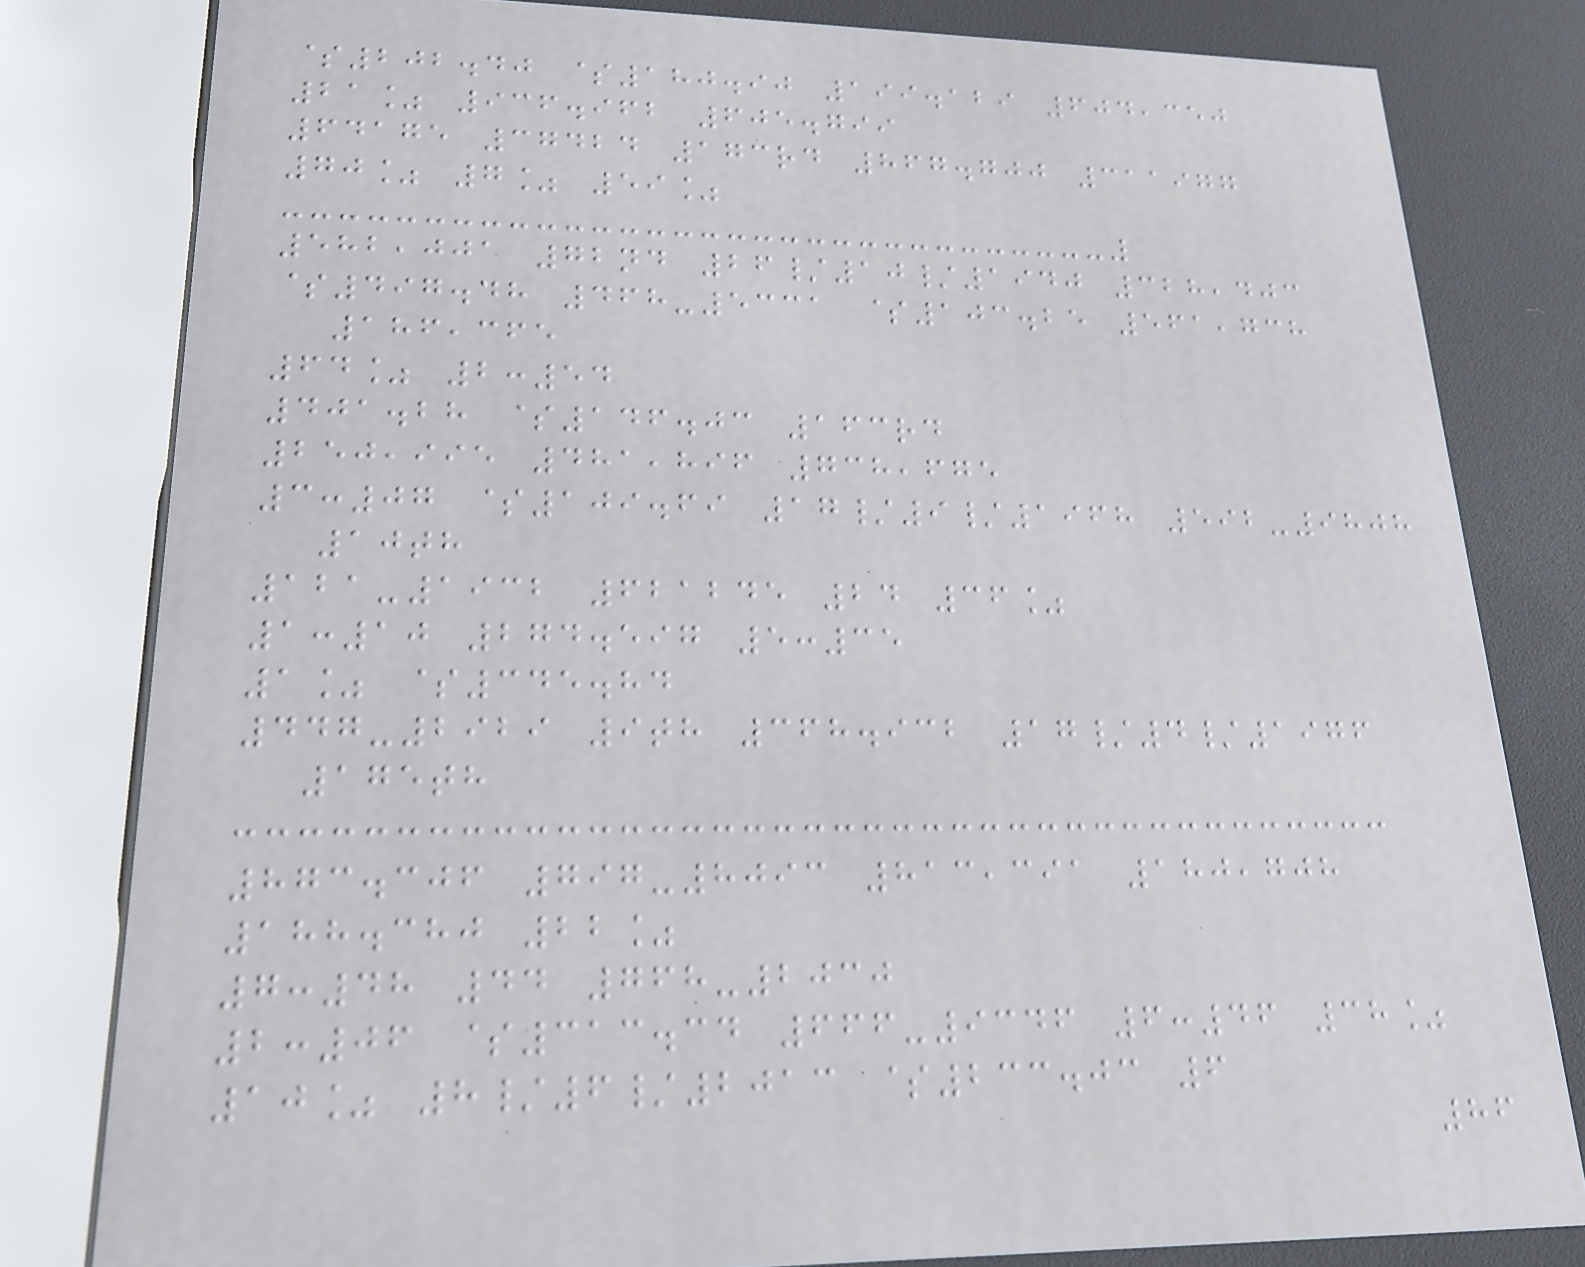$202.40 $180.90 199.129 604,350
21% 936.962 605.799
64175 37424 173rd 867.700 311977
70% 7% 59%
582,001 72nd 26/10/1940 328,403
$497.48 468-5331 $103.25 561,738
186,365
64% 2:54
401.28 $146.03 163rd
250,995 481,896 738,675
3:07 $109.69 17/9/1968 592-9808
10th
121-1932 621245 24 36%
1:10 274.597 5:35
1% $345.84
447-2929 9th 368.932 17/4/1976
175th
873.306 797-8093 813,391 180,708
188.380 22%
7:48 44 768-2030
2:06 $313.34 666-9346 6:46 38%
10% 8/6/2013 $233.03 6
86
